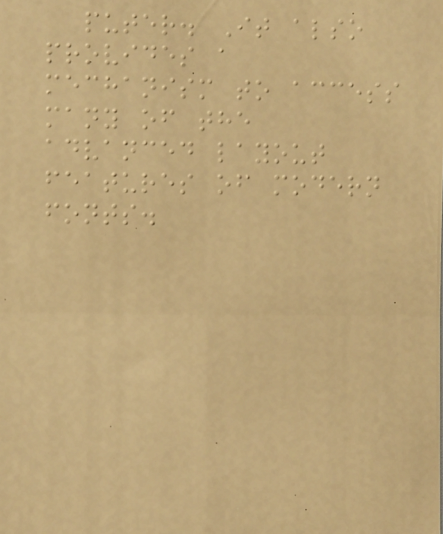puter. It also
provides a
mechanism to access
many of the
advanced layout
features of modern
fonts.
